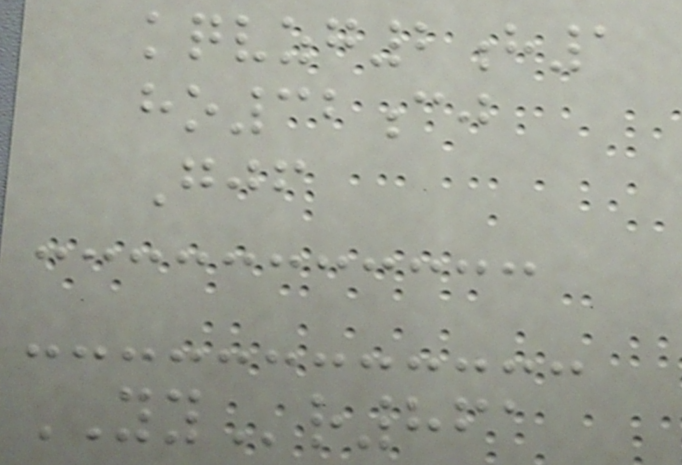kqvzg2h1
ho32cj
Gjf
YYr861
